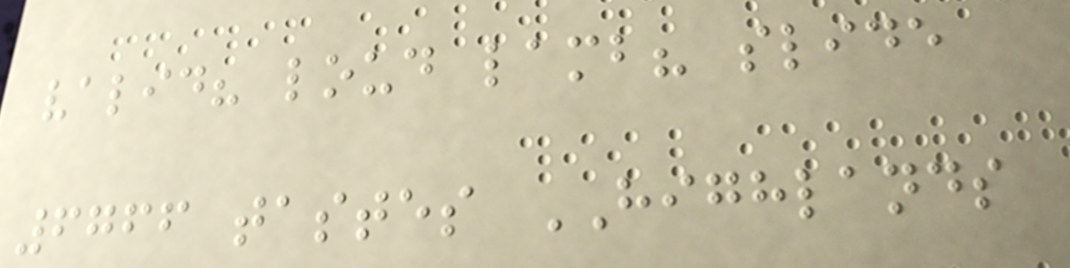valid? loud lamb? slide
6766 tastes HIGHLANDS
